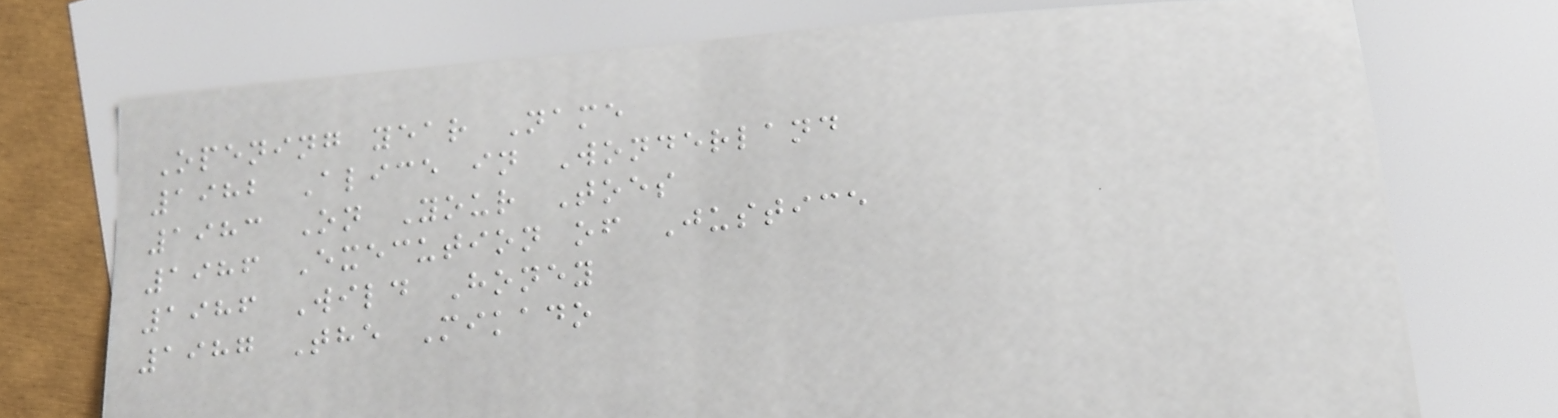Opening year Name
1982 Alice in Wonderland
1983 On Your Toes
1986 Execution of Justice
1986 Wild Honey
1987 The Mikado
